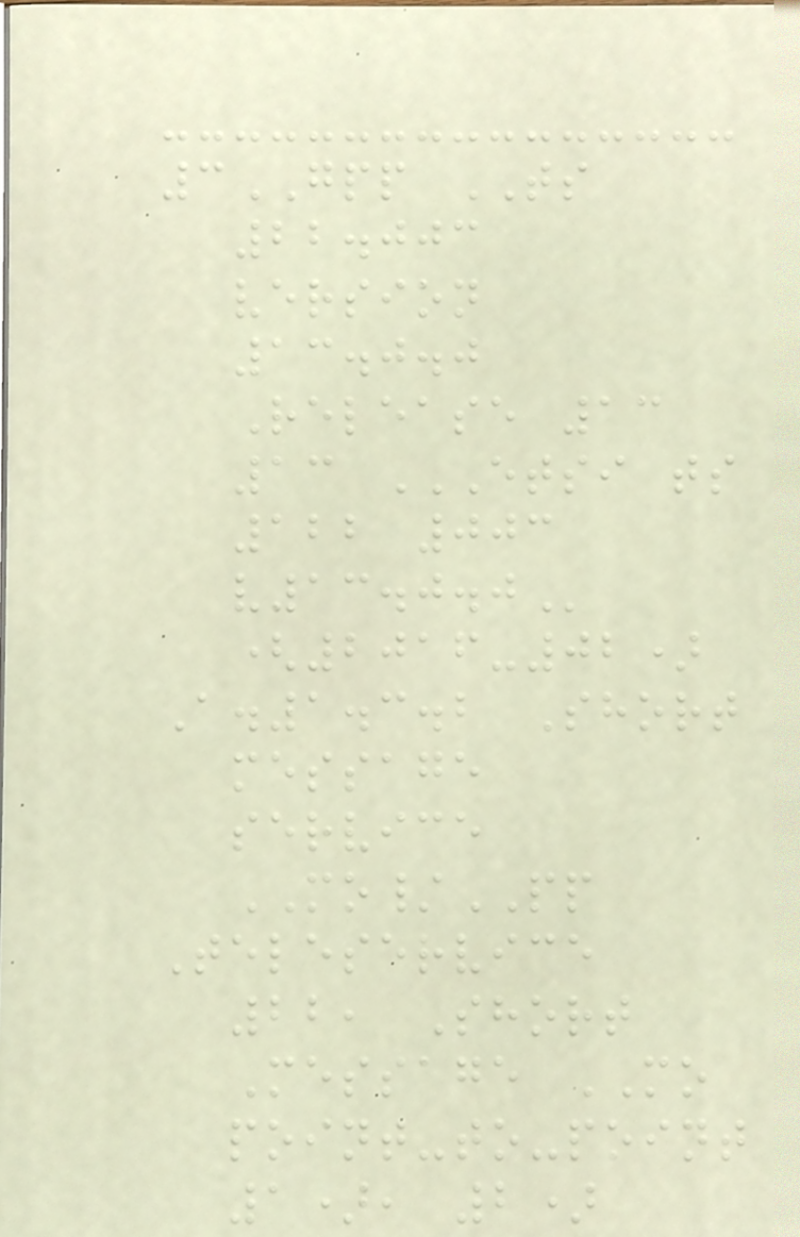3GPP TS
22.003
version
13.0.0
Release 13
13 ETSI TS
122 003
V13.0.0
(2016-02)
A.1.3.2 Short
message
service
MO/PP
Teleservice
22, Short
Message MO
point-to-point
1), 2)
